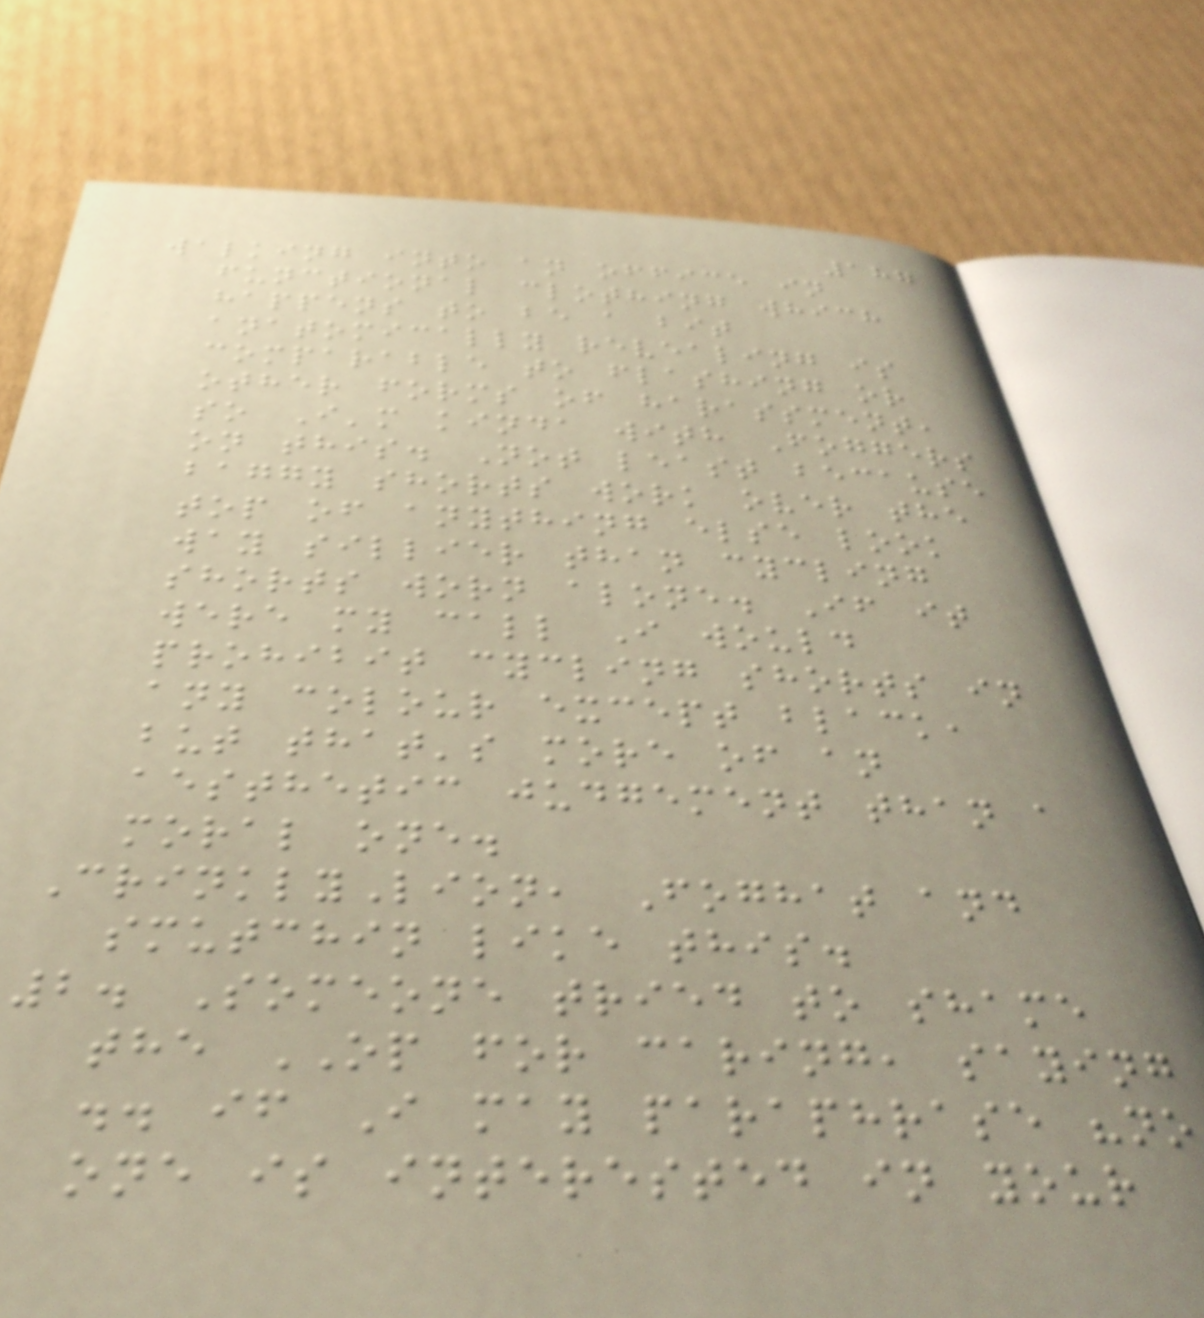187
walking into an office in
functional clothing which
happens to be a bit
anatomically revealing is
comparable to flashing or
other forms of harassment,
so I'm kinda with Foggers
on this. Not least because
baggy shorts work over the
top of anything else look
way sillier than cycling
shorts worn alone. If it
were my call I would
prohibit cycling shorts in
any colour except black,
but that's more of an
aesthetic judgement than a
moral one.
CrinklyLion, Foghat and
smutchin like this.
2. Someone tried to shame
the OP for caring, saying
.. if I may paraphrase "no
one is interested in your
